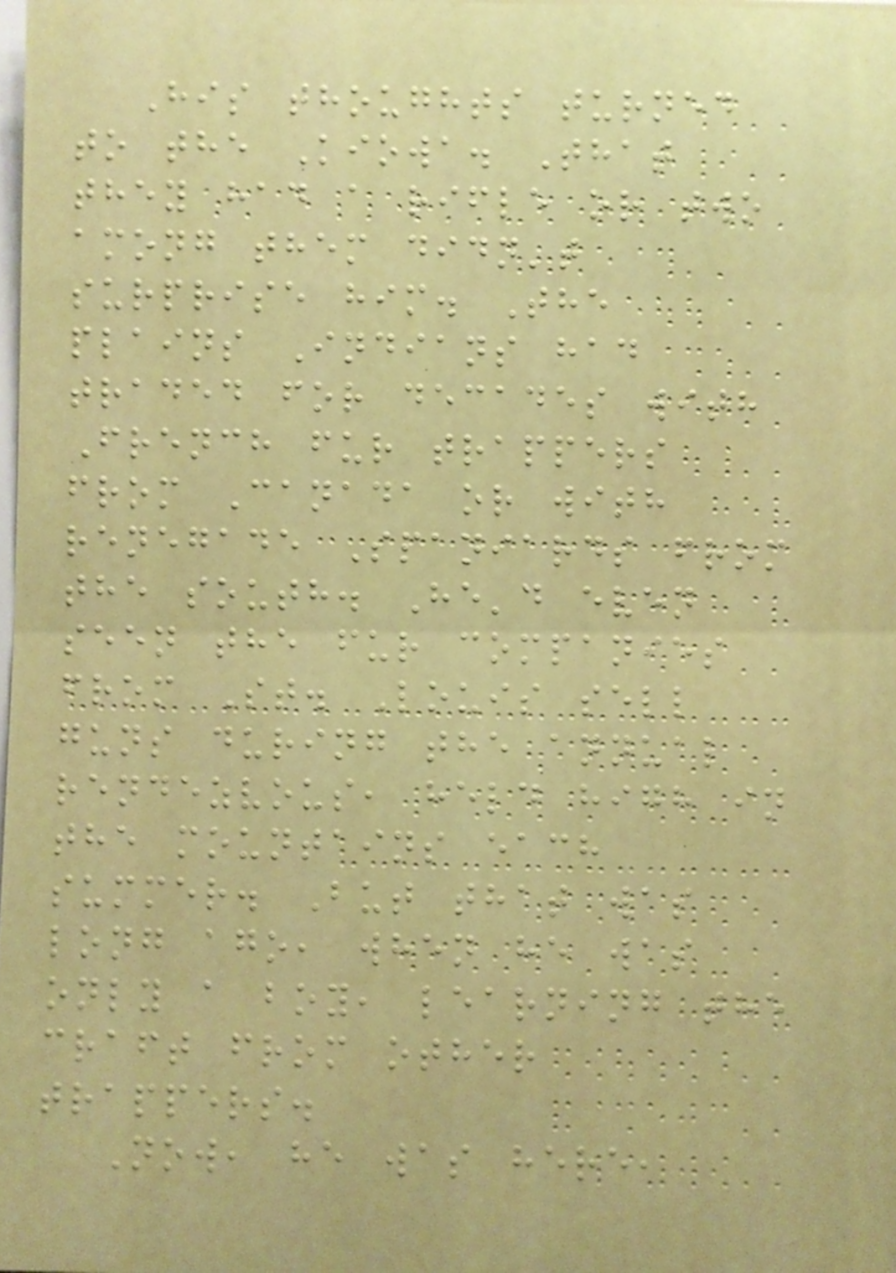His thoughts turned
to the Kiowa. That
they had a rifle or two
among them didn't
surprise him. The
plains Indians had
traded for decades with
French fur trappers
from Canada or with
renegade Spaniards from
the south. He'd even
seen the fur companies
from St. Louis sell
guns during the annual
rendezvous, held high in
the mountains each
summer. But that was
long ago, when he was
only a boy, learning the
craft from other
trappers.
Now, he was here,
